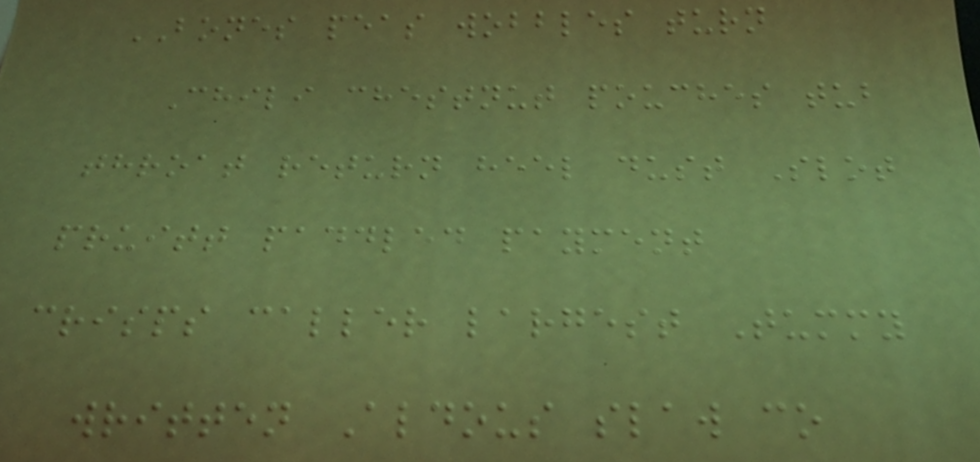BONES peas wobbles turn
Chili chestnut pouches tub
throat return heel dust Slot
pruitt paddled payment
crisps caller largest Tummy
written Aldous slaw co
